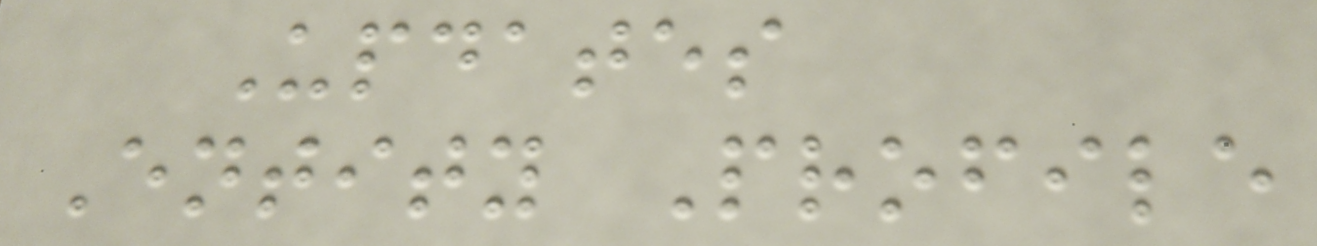Updates
Entity Profile
